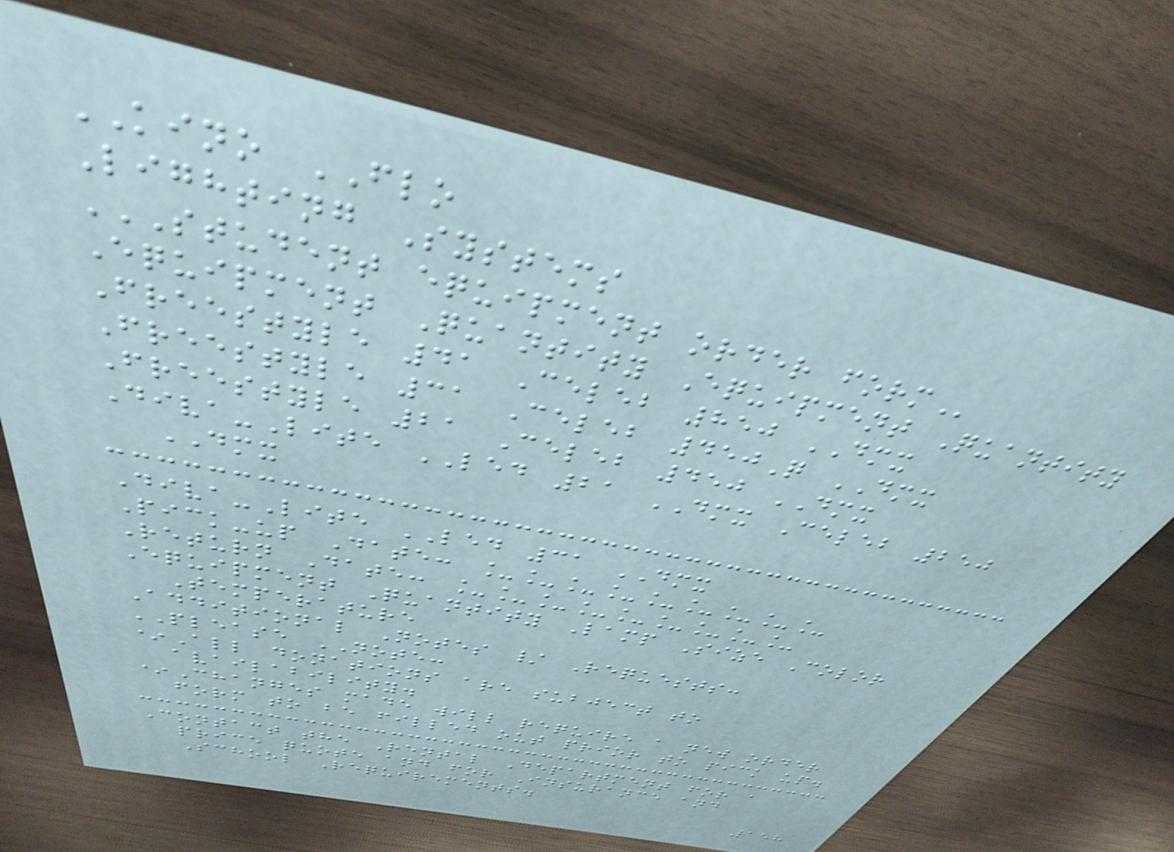KINO FLO
Lighting Systems
STUDENT EQUIPMENT ORDER FORM
Equipment Quantity Equipment Quantity
Freestyle 41 Celeb 850 DMX
Freestyle 31 Celeb 450Q DMX
Freestyle 21 Celeb 450 DMX
Diva-Lite LED 21 DMX Celeb 250
DMX
Diva-Lite LED 31 DMX
Pick-up Date: _________
Return Date: _________
Equipment Quantity Lamp Size Color
Temperature
Additional Notes / Requests:
PLEASE NOTE:
*All donations are subject to
availability.
*Changes made will require a new order
form to be filled out prior to pick up.
Contact the Rental Department for a
price quote and for Insurance and
School Requirements.
158
